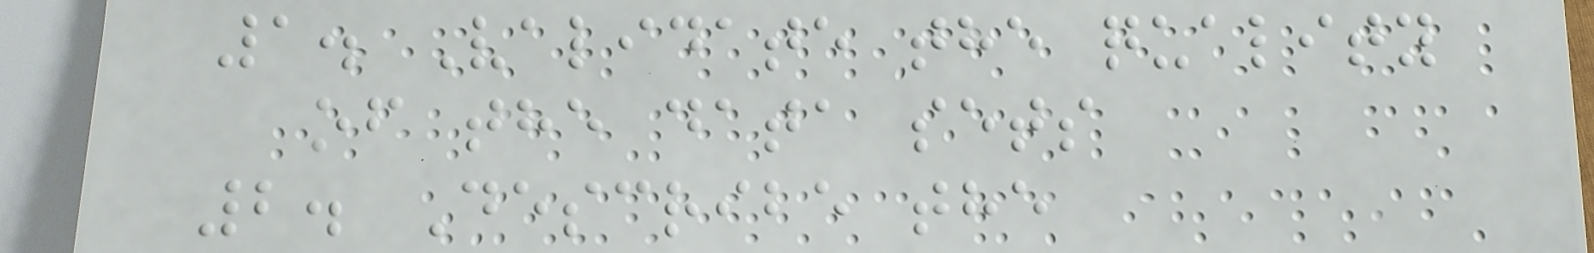1. Validate the quality
of the data sets
2. Describe the
